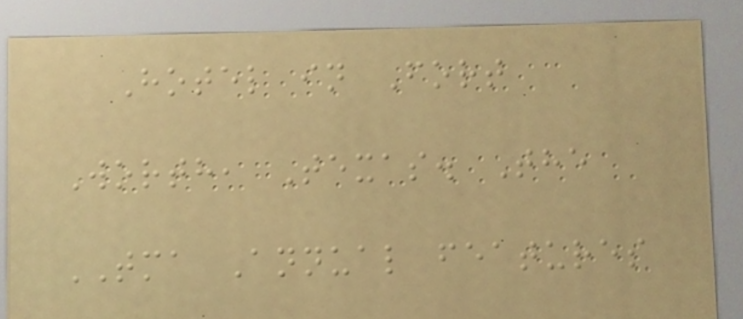Hotel in Fort
Worth, Texas. The
TMA Annual features
